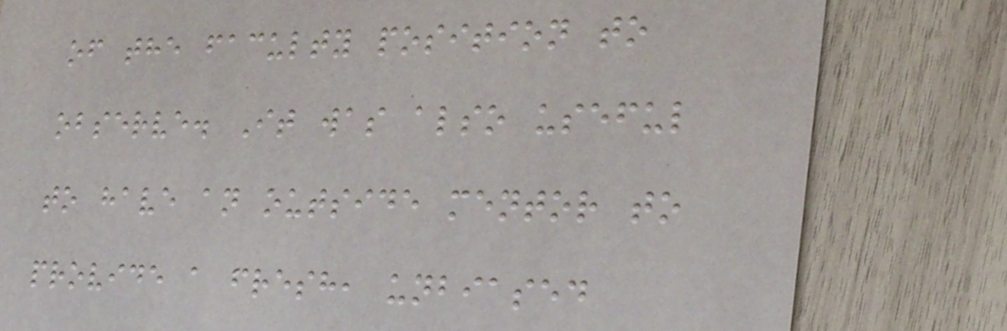of the faculty position to
observe. It was also useful
to have an outside mentor to
provide a fresh, unbiased
